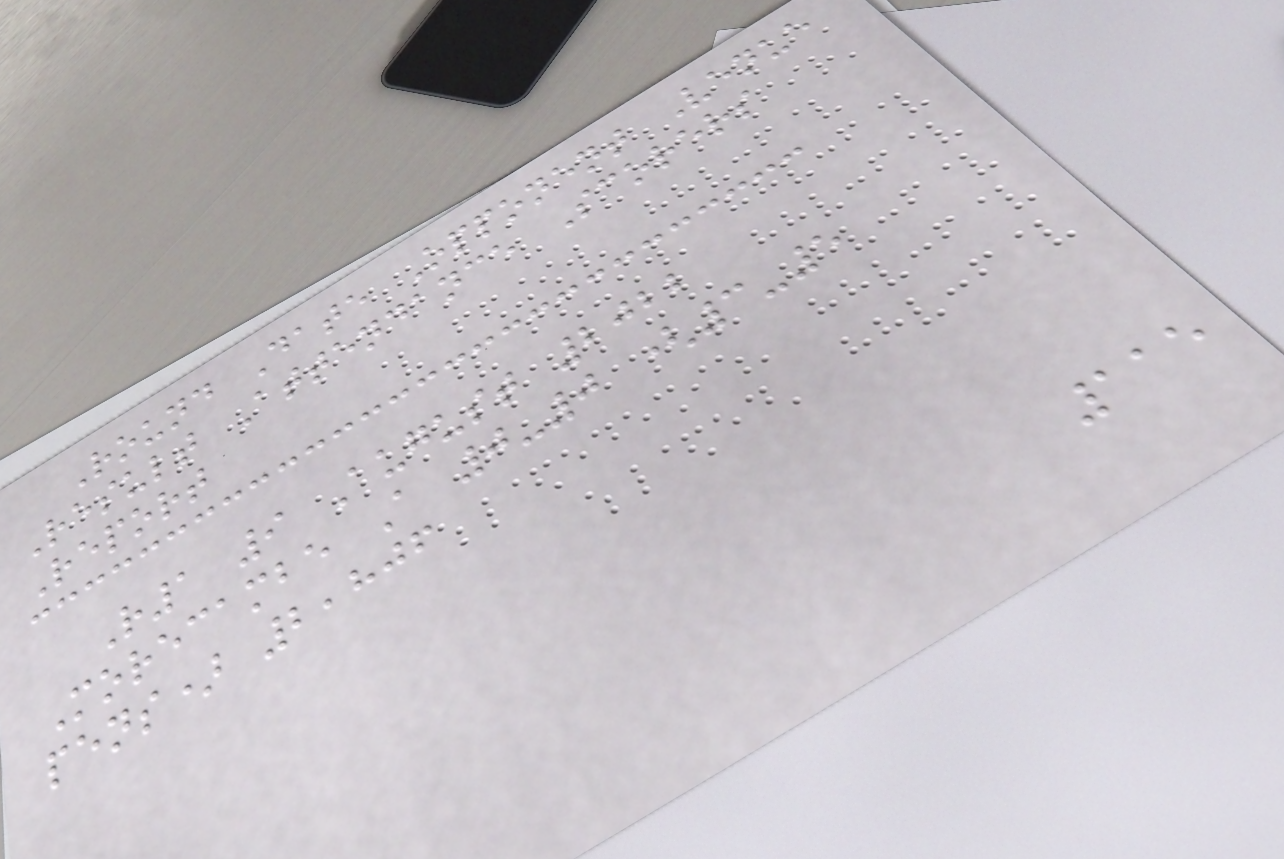Round Date Opponent Venue
Result Attendance Scorers
Report
R1 9 August 2022
Morecambe A 0-0 (3-5
pens) 2,806
115
